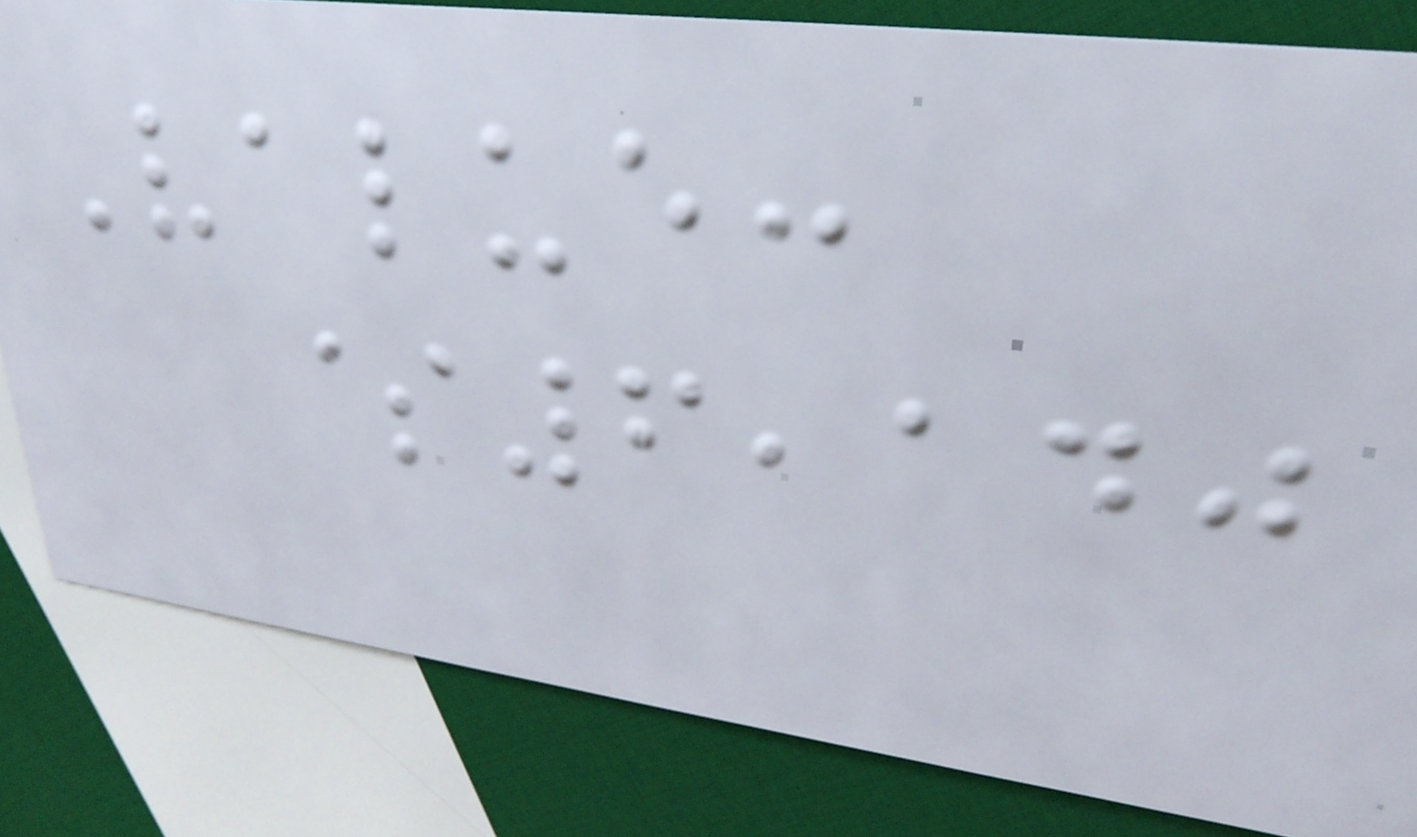Value:
$6,140
